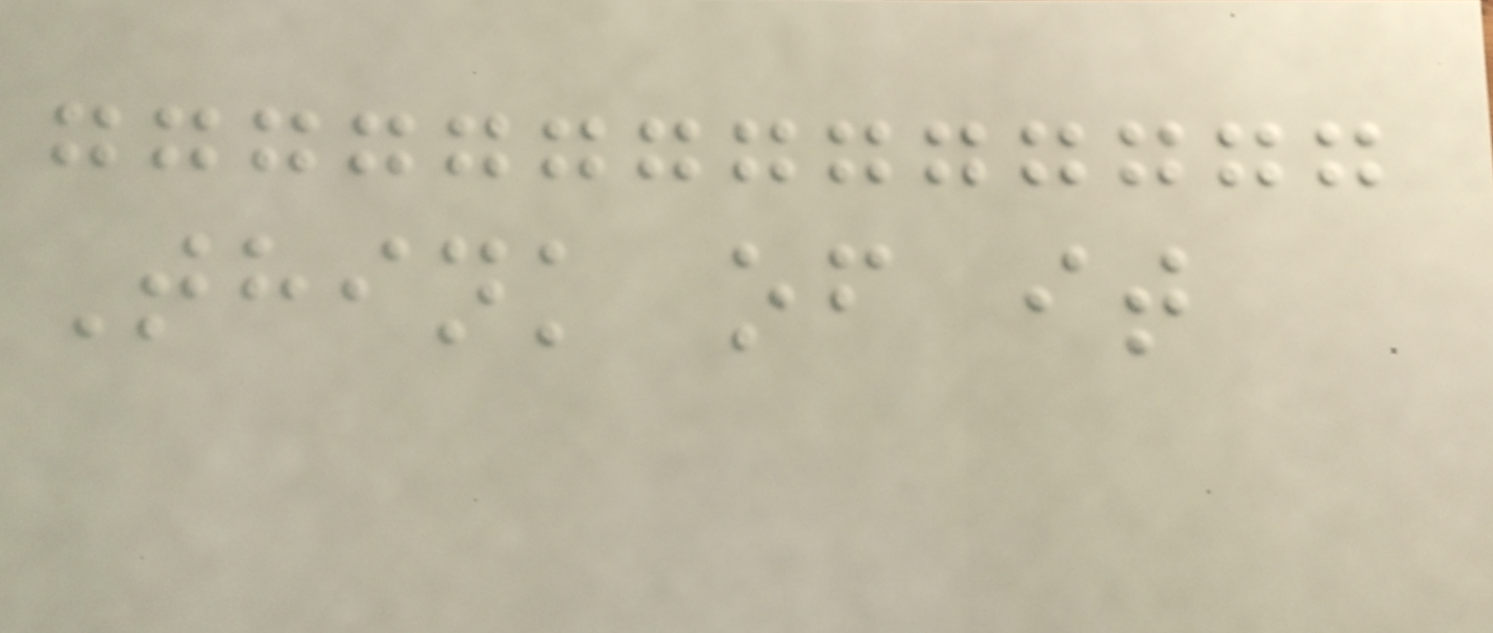Think of it
